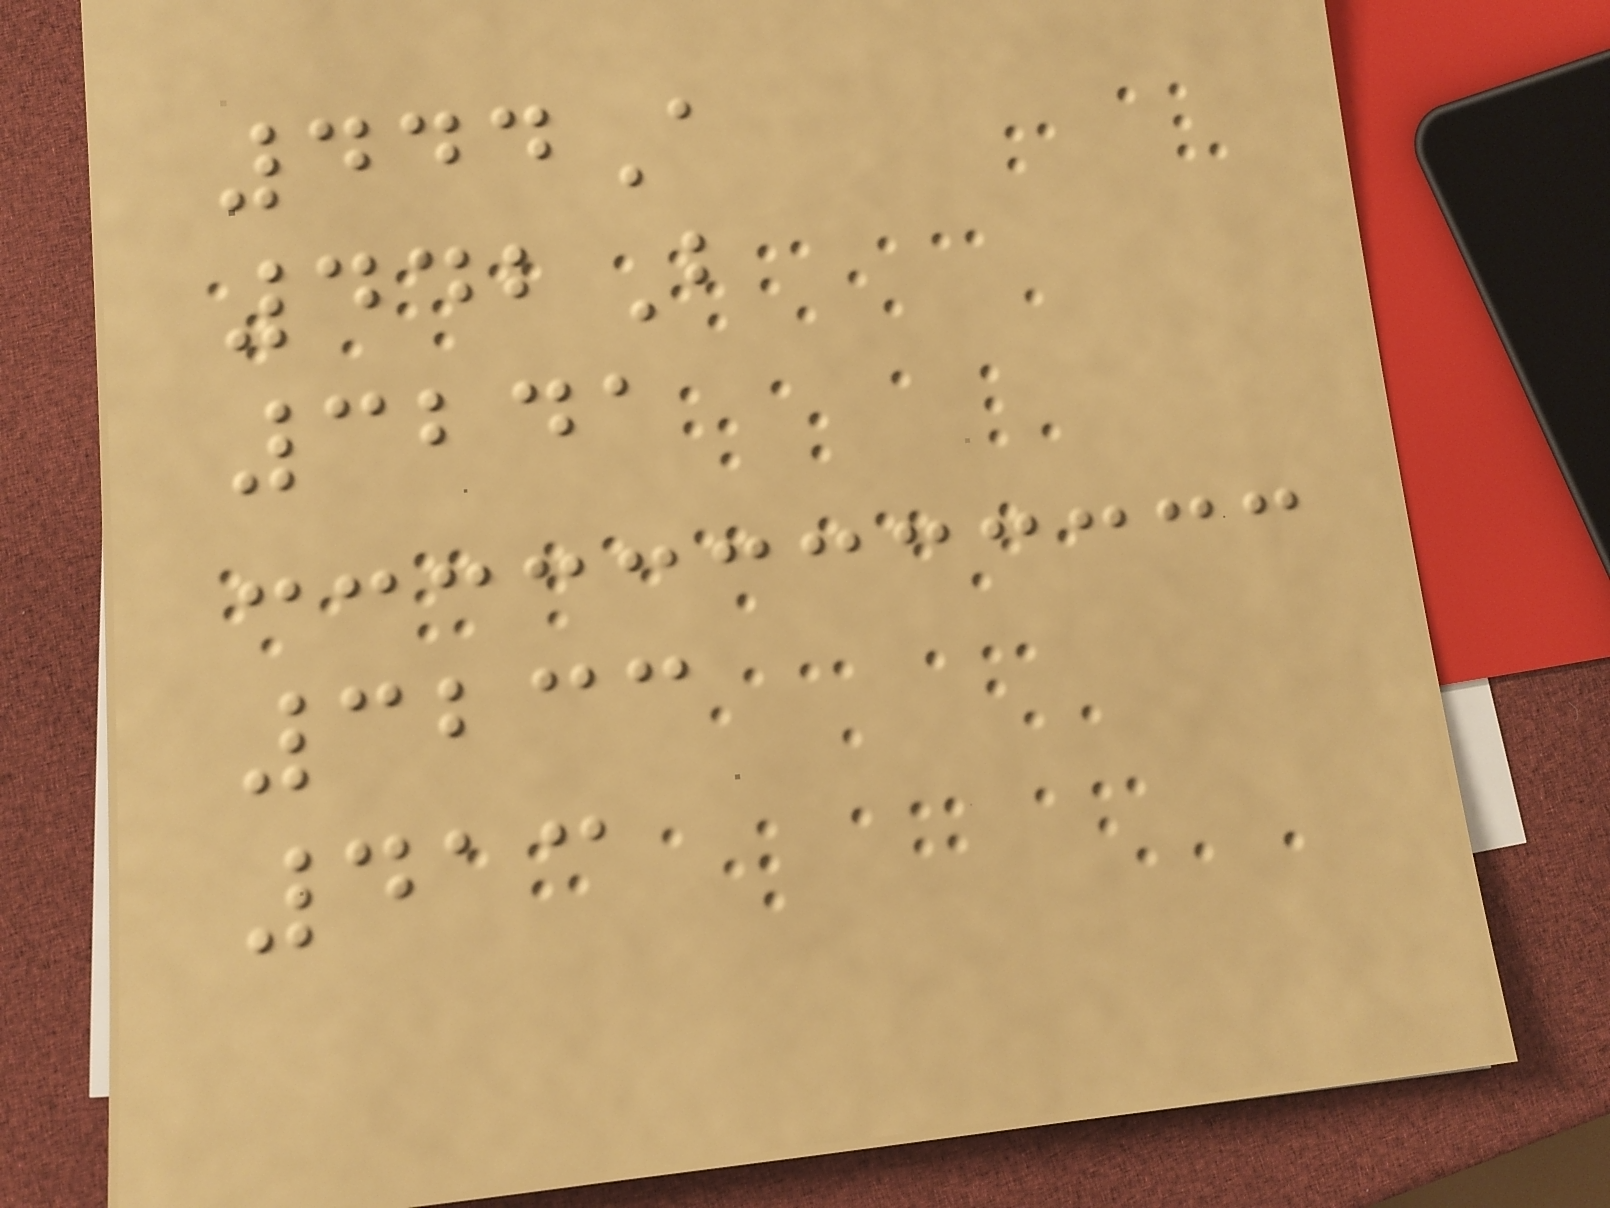444A
442B
3241
3233
413
